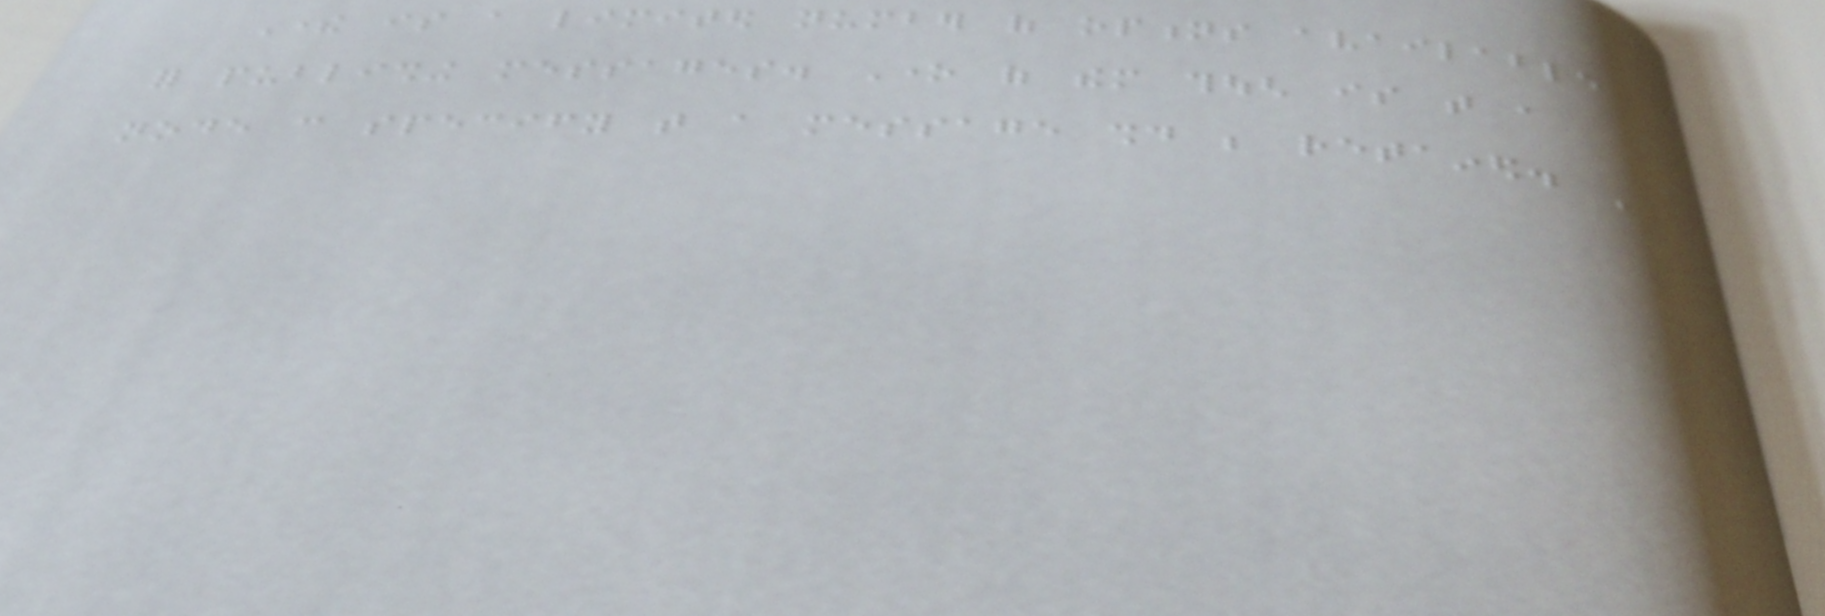There is a limited number of options available
for publishing messages. One of them though is that a
node can specify that a message should be retained. This
